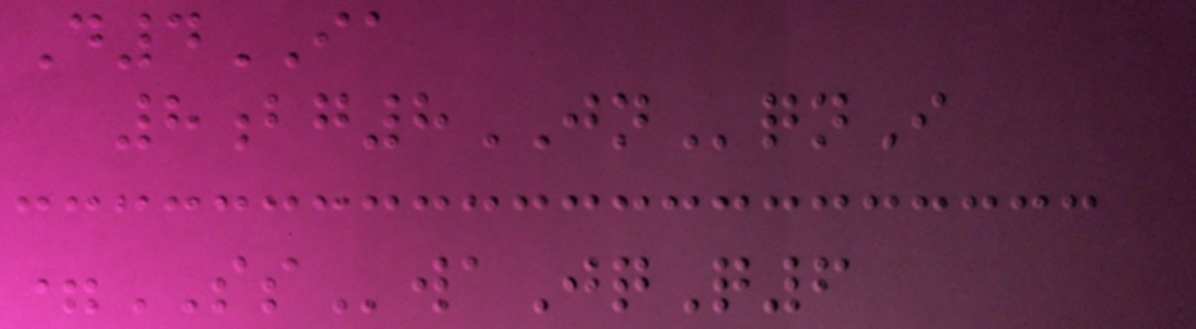D4IA
8bg8JNqnI
=SSwaJqQ6
